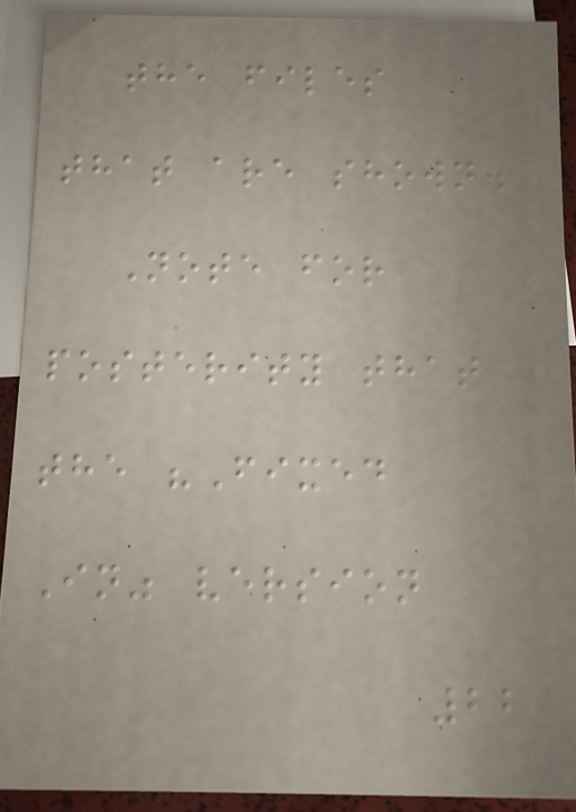the files
that are shown.
Note for
posterity that
the "Fixed
In" version
22
